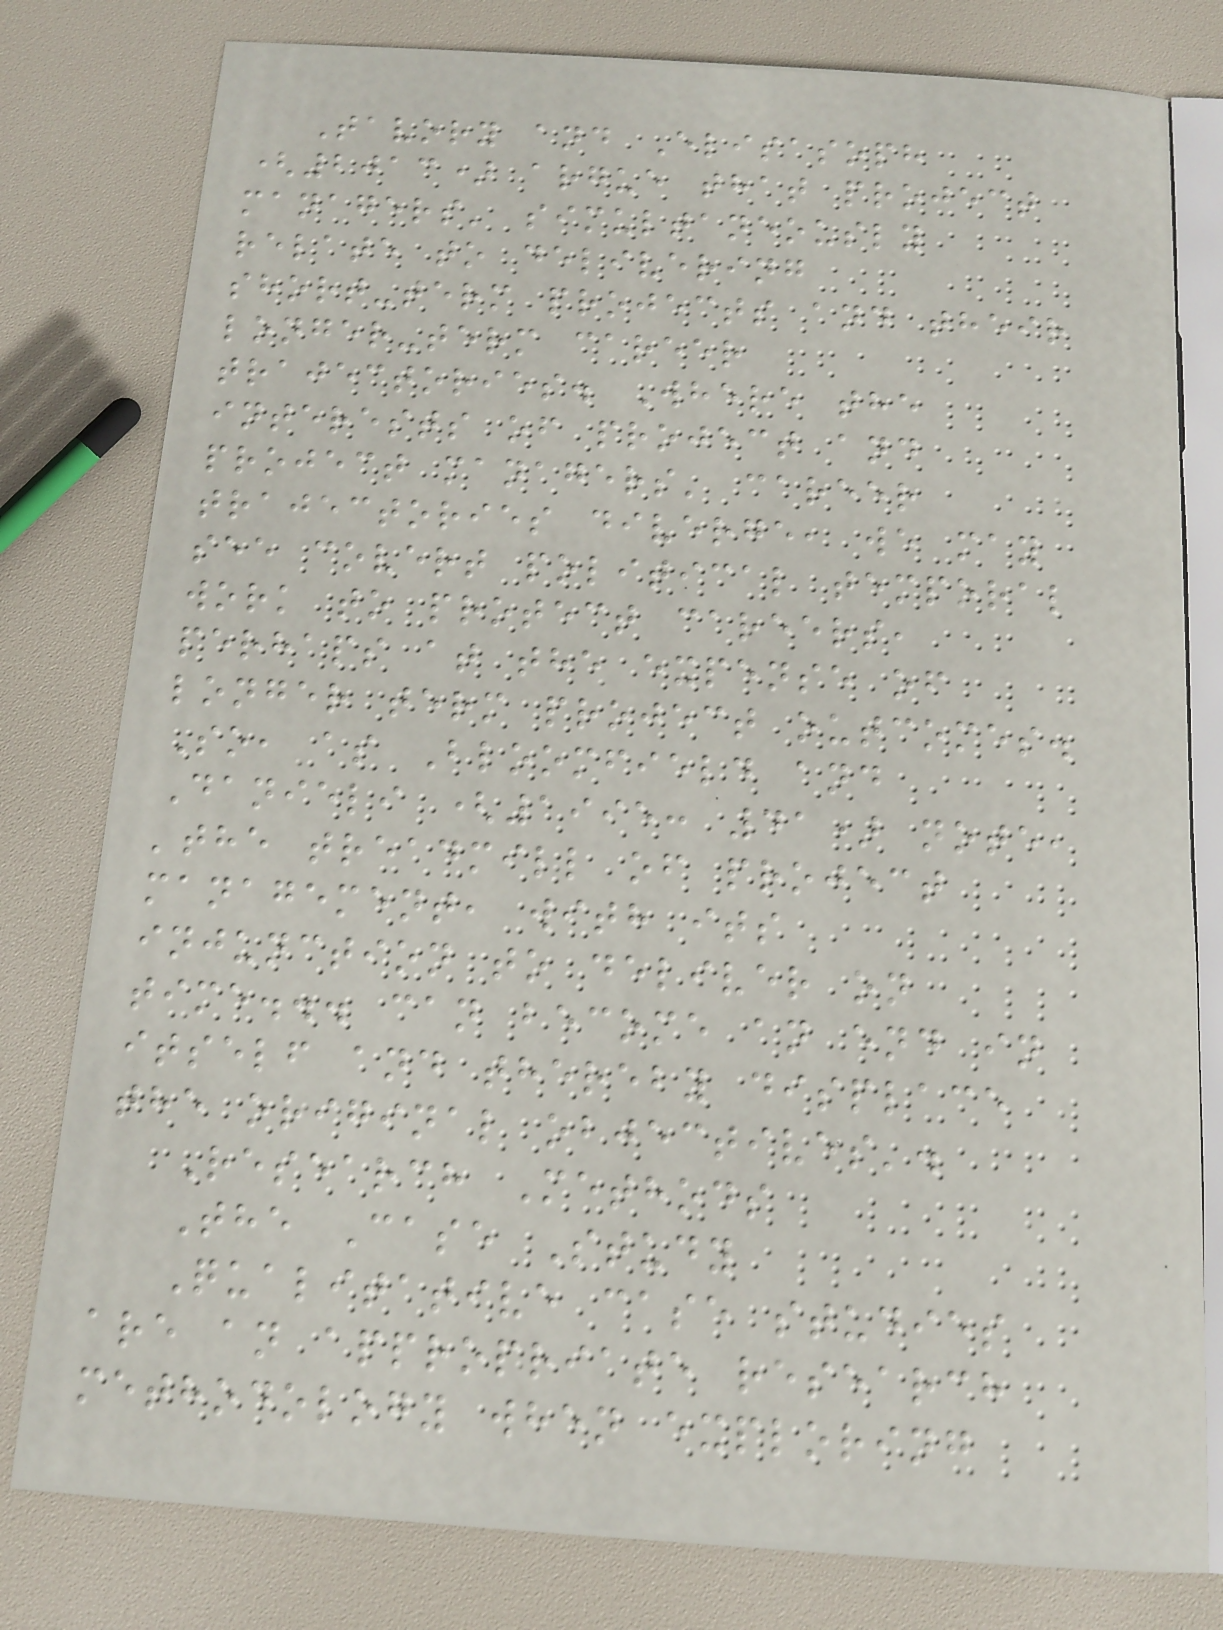Tavory and Elisasoph
(2013) argue that project
managers' simultaneously
relate to delivering
short-term projects and their
longer-term career
trajectories. Where the
interests of project and
project managers' career
trajectories diverge, we may
see covert political temporal
work to protect careers,
perhaps at the expense of
longer term project outcomes.
So, as Bloomfield and
Danieli (1995: 41) note,
'the treadmill of project
management, with its
injunction to deliver on
time... can become an end in
itself and thereby displace
the original objectives'.
Research Methods
The Case Study
Qualitative case studies
are an appropriate research
methodology when exploring
